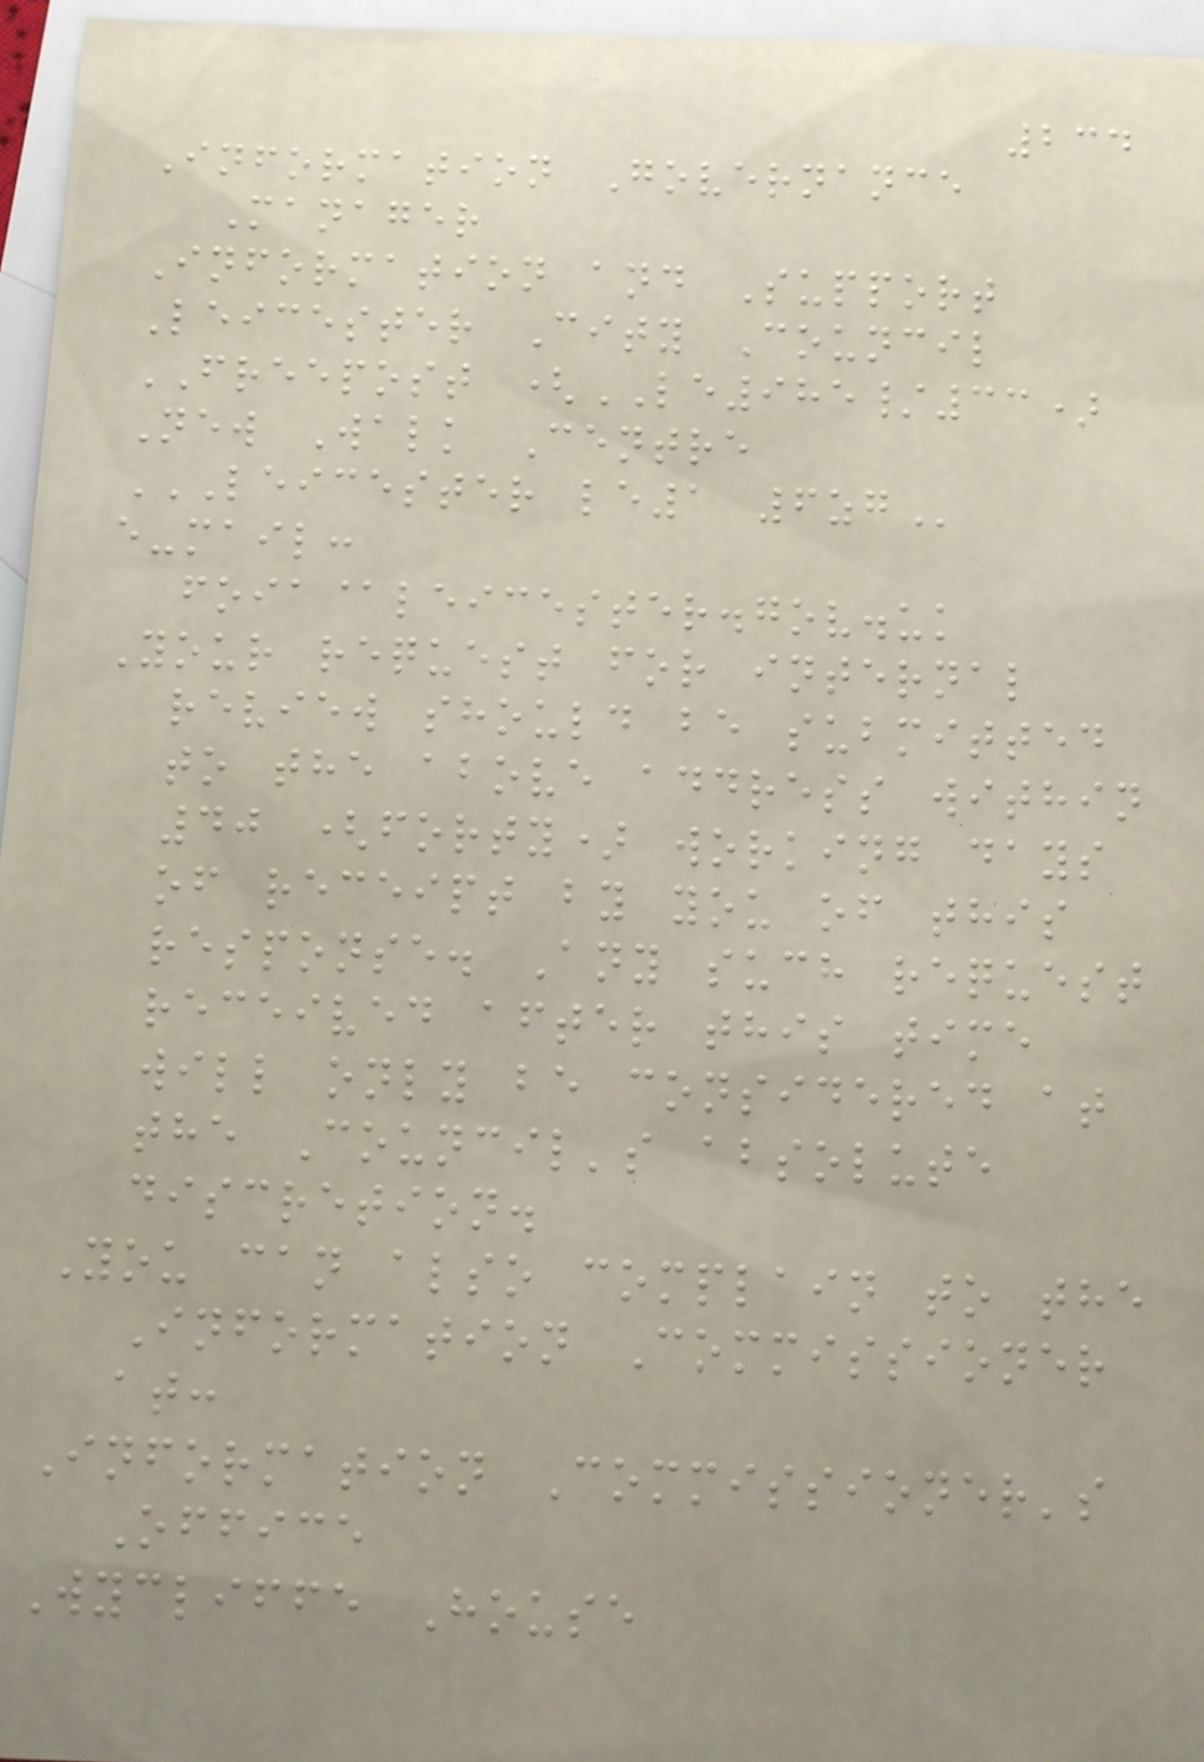234
Information Governance
Manager
Information and Support
Leicester City Council
FREEPOST (LE985/33)
New Walk Centre
LEICESTER LE1 6ZG
e-mail:
foia@leicester.gov.uk
Your request for internal
review should be submitted
to the above address within
40 (forty) working days
of receipt by you of this
response. Any such request
received after this time
will only be considered at
the Council's absolute
discretion.
You can also complain to the
Information Commissioner
at:
Information Commissioner's
Office
Wycliffe House
